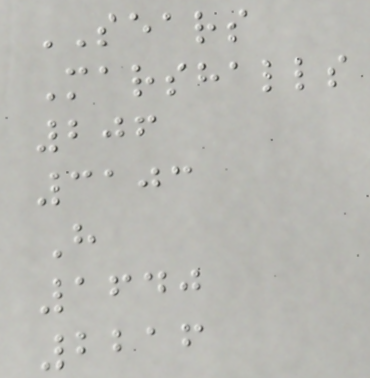SEARS
Marshalls
206
3103
H
1640
2216
